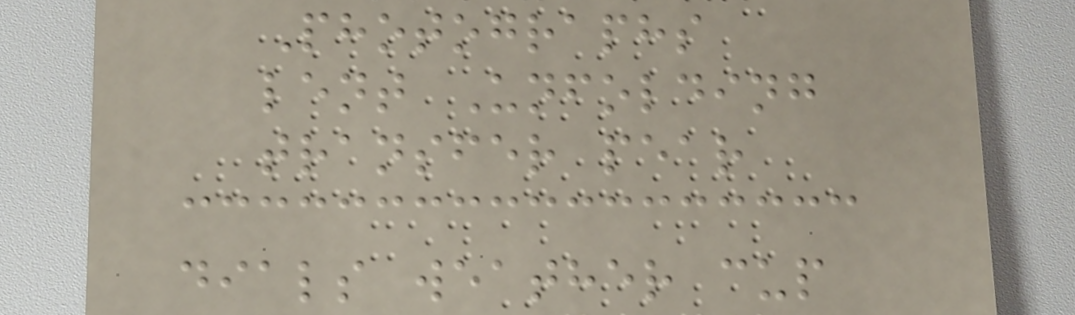Photographs
lent Unfolding
transfer pear
dials weather cup
